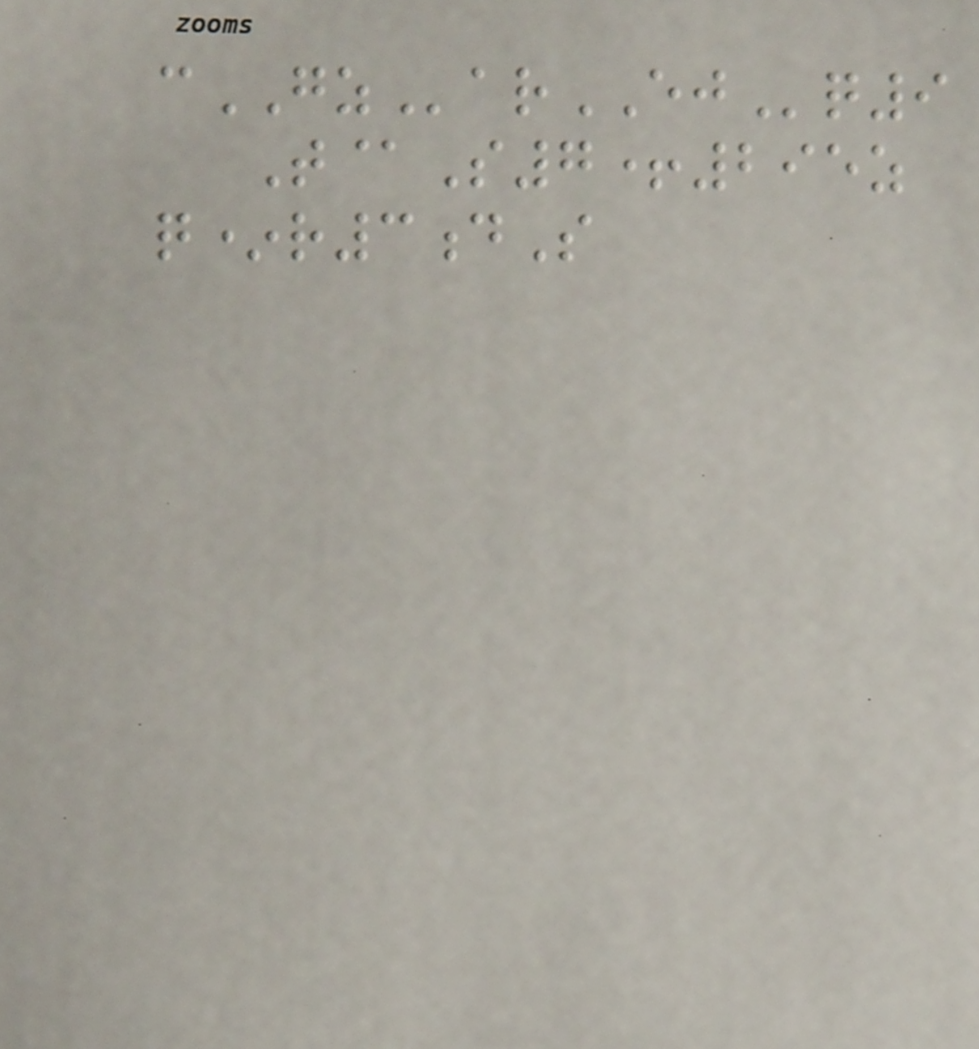cGZarEJq9
T@S7+295z
q*r3dS
